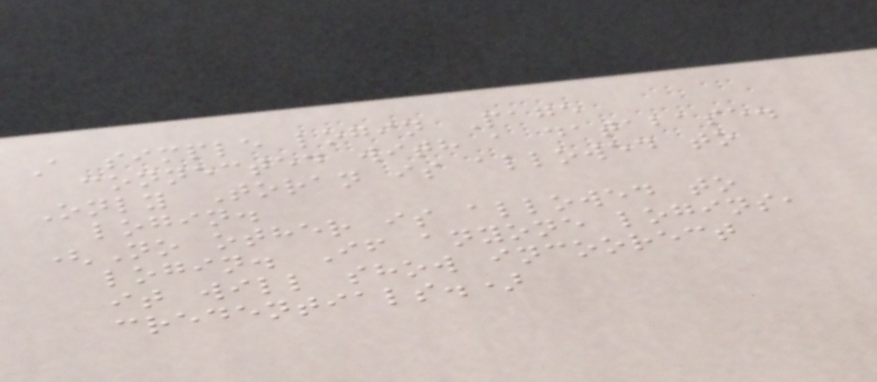A simple login Page
connected with a database.
Only Toran is allowed to
login.
(No other is allowed to
login. If anyone logins,
it will show incoorect
credentials.)
